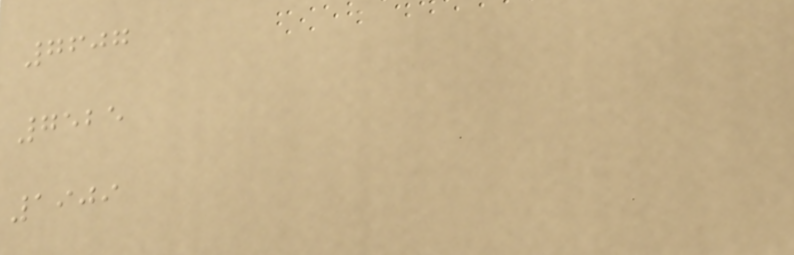7607
7525
1909
